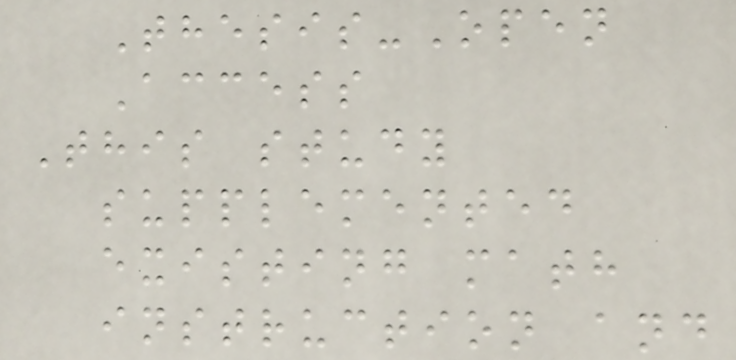Thesis-Open
Access
This study
supplemented
existing math
instruction and
